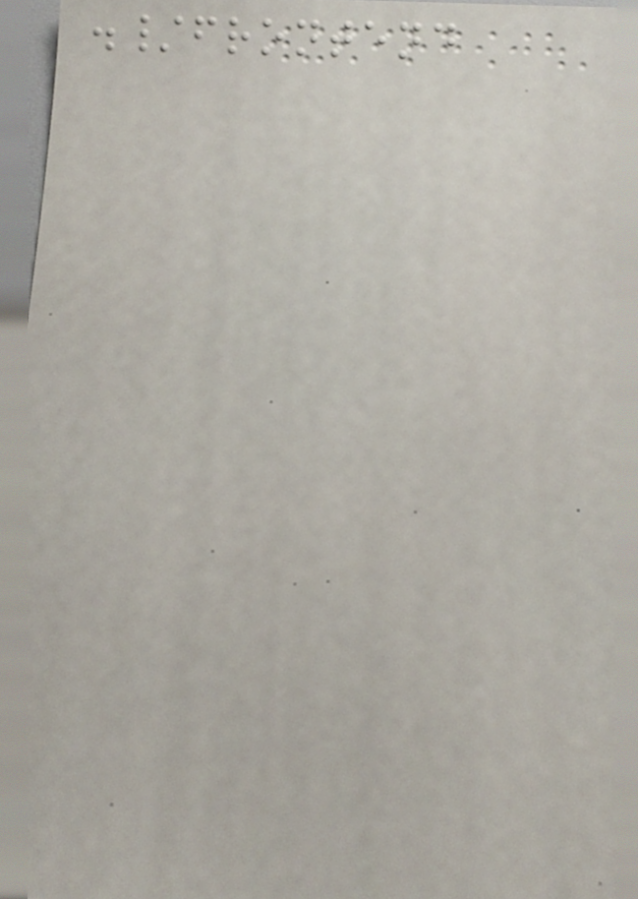./frontend
